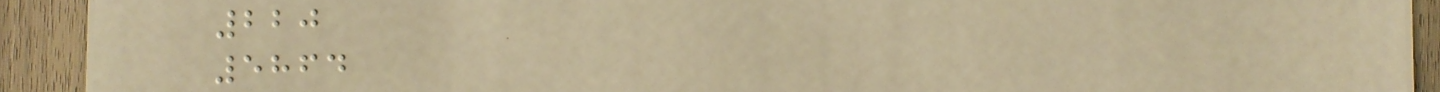220
5864
